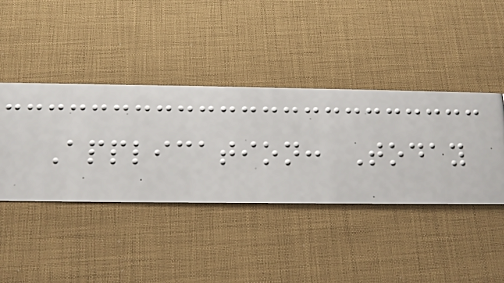Application: Today
